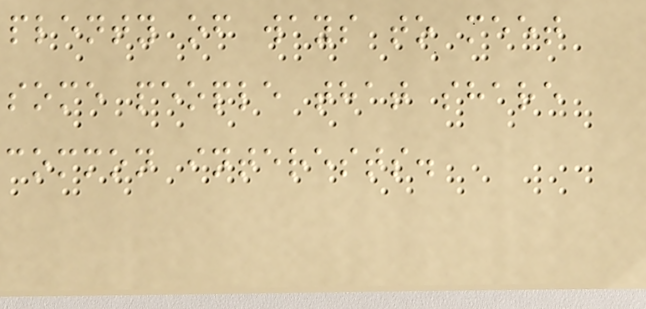plenty of ways to meet
some people that share
common interests.
